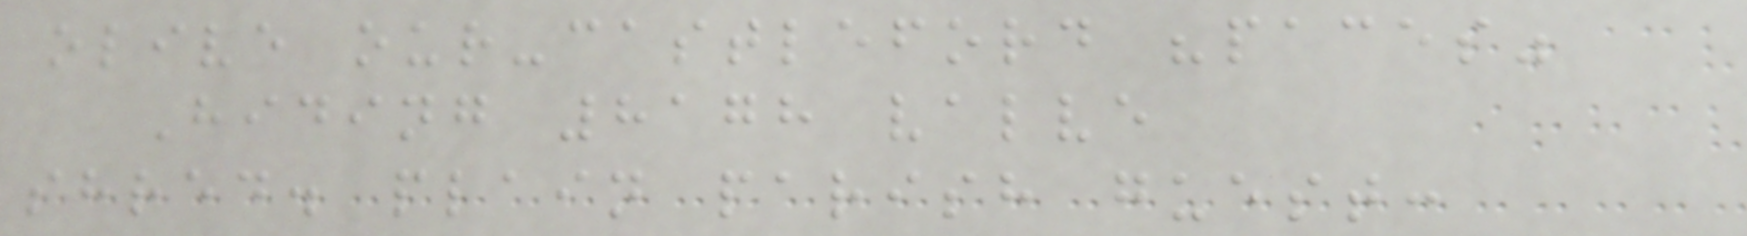olive our-castleford "paces"
Hiding 8178 valve
shred. plain parish guest:
